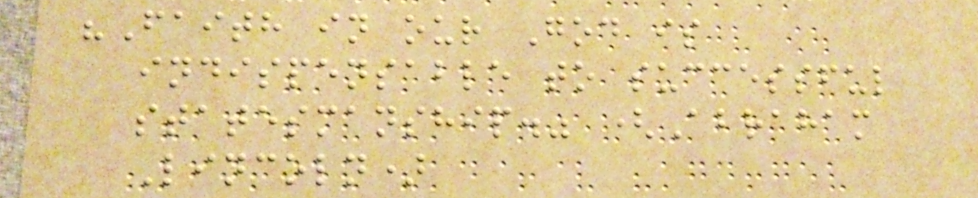"Faith in our God is
indispensable to successful
statesmanship." (Abraham
Lincoln)
